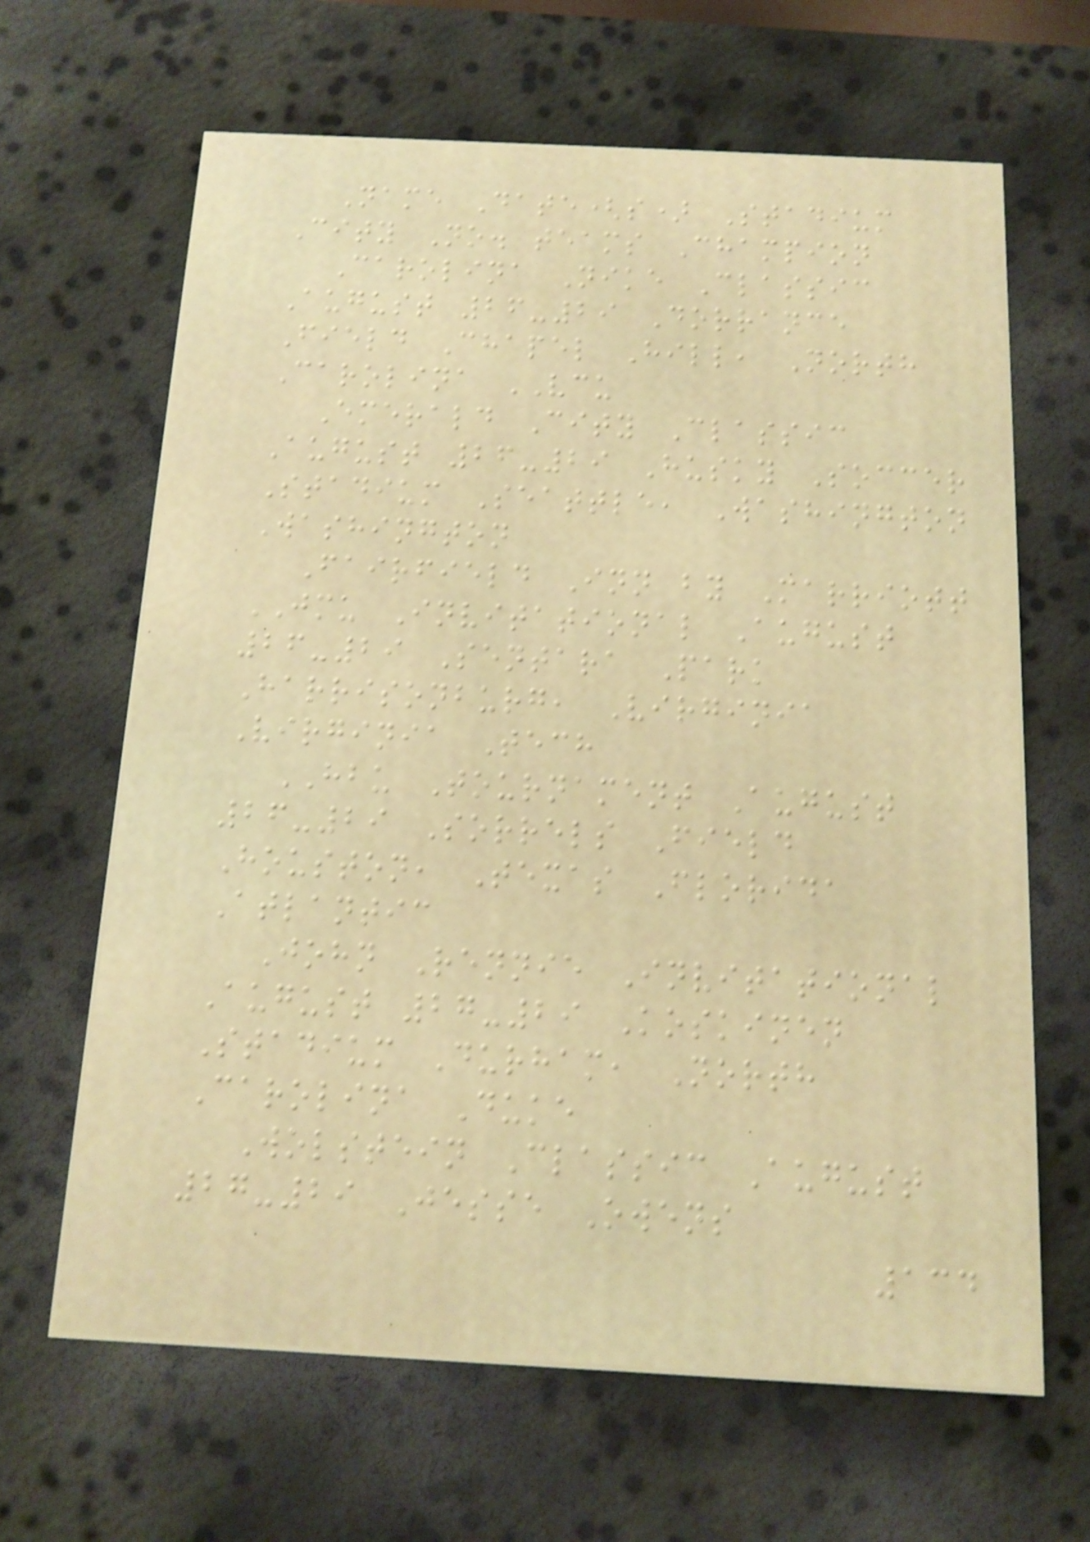Name Date(s) Stadium
City No. teams Champion
Carolina Nike Classic
August 26-29 Dorrance
Field Chapel Hill, North
Carolina VCU
Emerald City Classic
August 26-29 Husky Soccer
Stadium Seattle, Washington
Washington
Fairfield Inn by Marriott
JMU Invitational August
26-29 Sentara Park
Harrisonburg, Virginia
Virginia Tech
HBU Tournament August
26-29 Sorrels Field
Houston, Texas Florida
Atlantic
John Rennie Invitational
August 27-29 Koskinen
Stadium Durham, North
Carolina Duke
Wolstein Classic August
27-29 Jesse Owens
134
